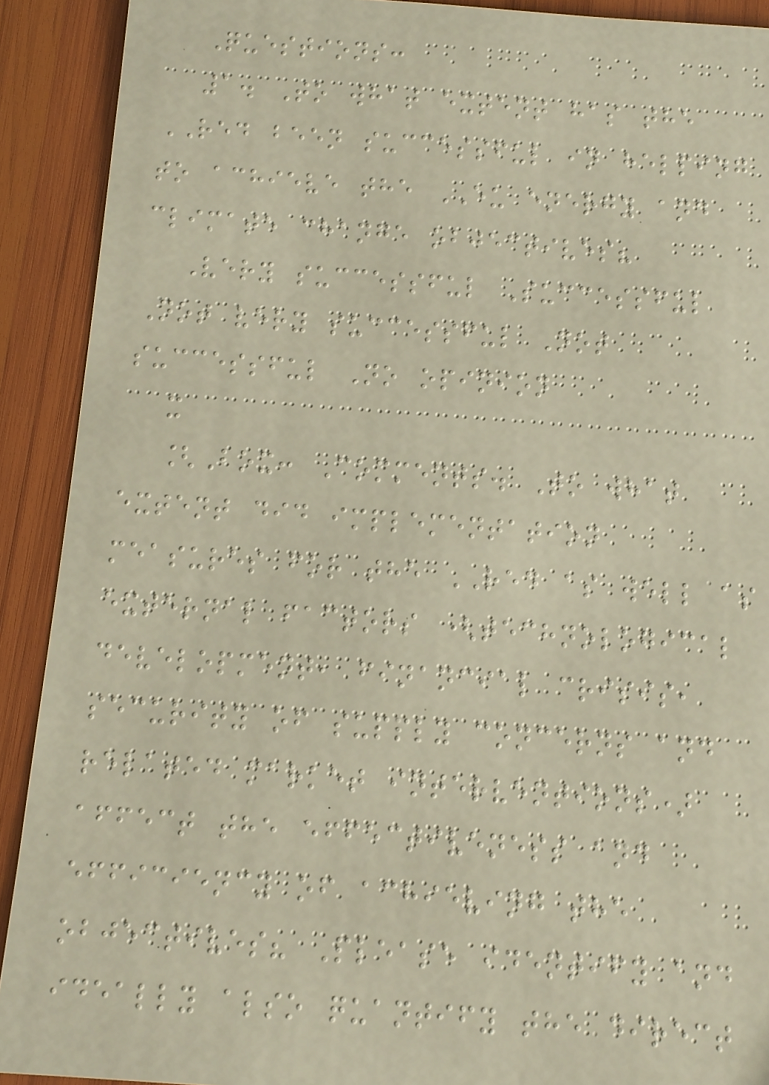Questions:
1. To what extent has the
RED been successful in helping
to achieve the EU energy and
climate change objectives?
Very successful Successful
Not very successful Not
successful No opinion
x
[Box: Comments. To what
extent did implementation
measures for the RED as well as
external factors (technological
development, financial crisis,
security of supply concerns and
related market interventions)
affect the effectiveness and
efficiency of achieving the
objectives? Please identify and
ideally also quantify the direct
